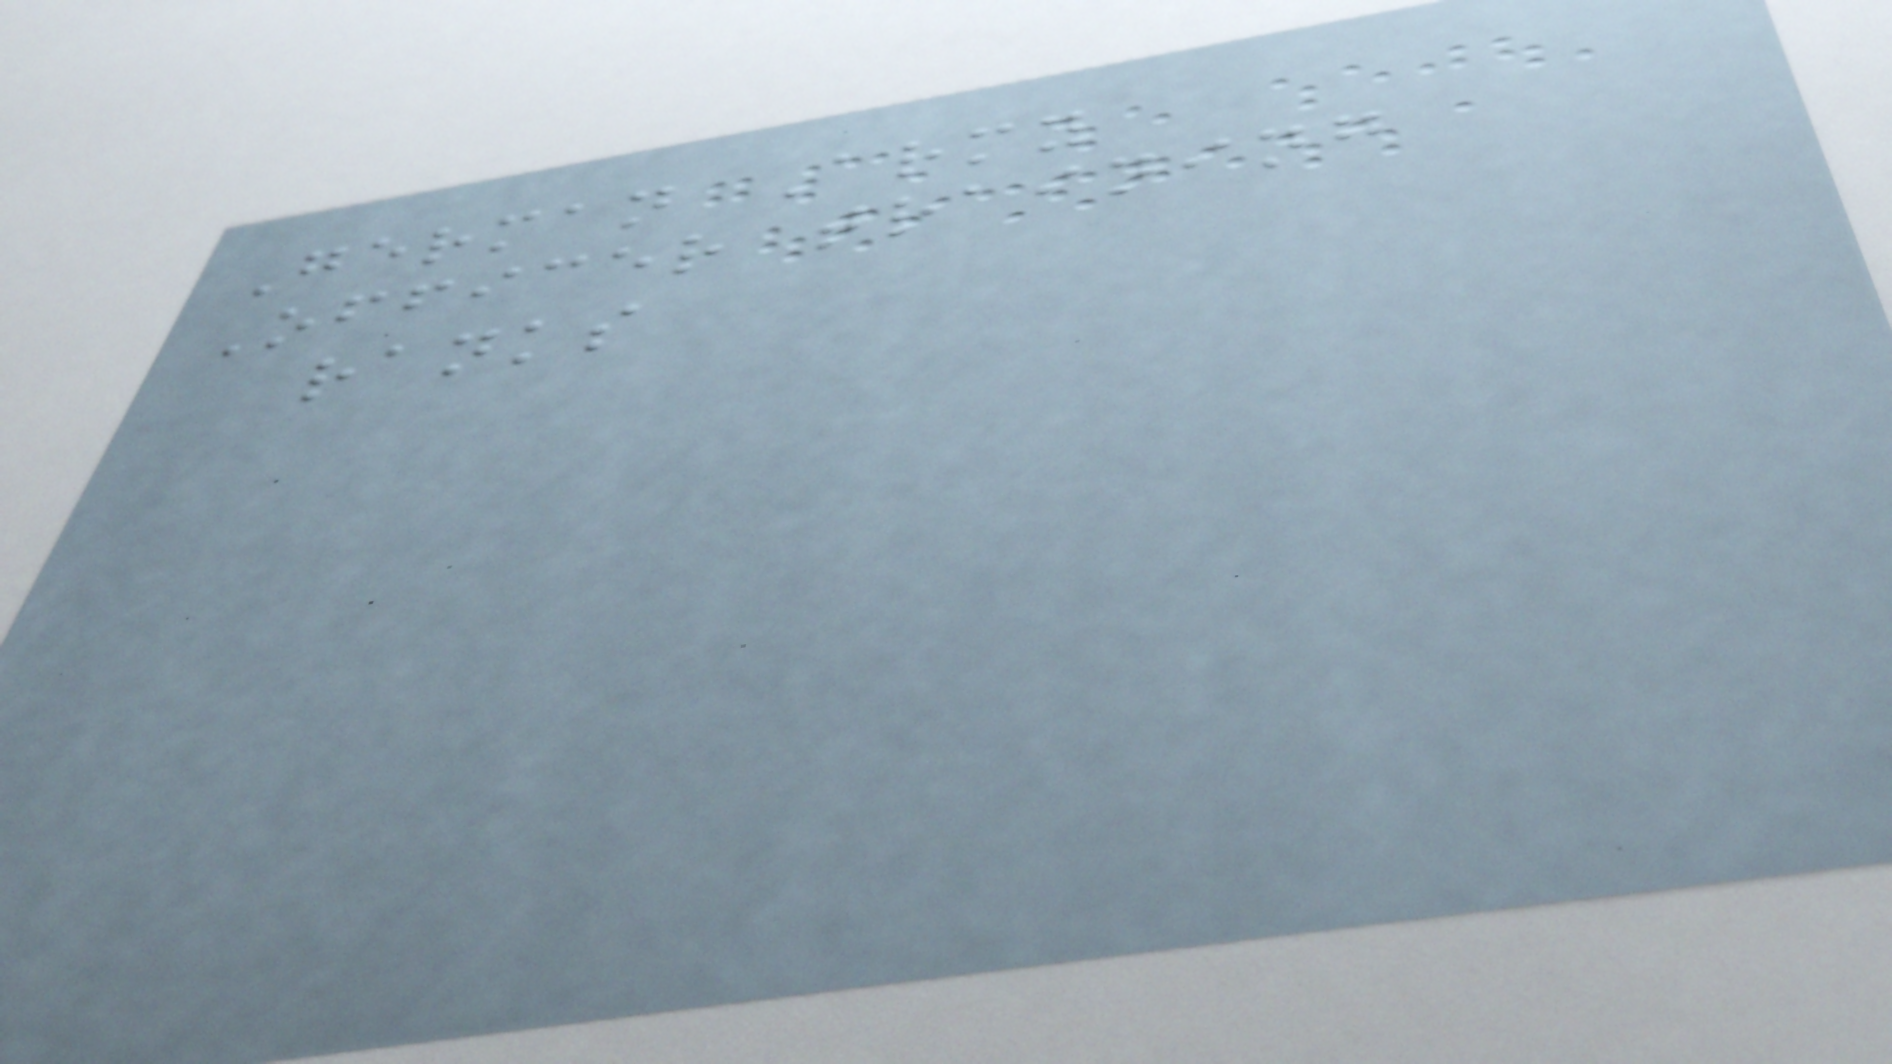German Army
Officer training
ranks
